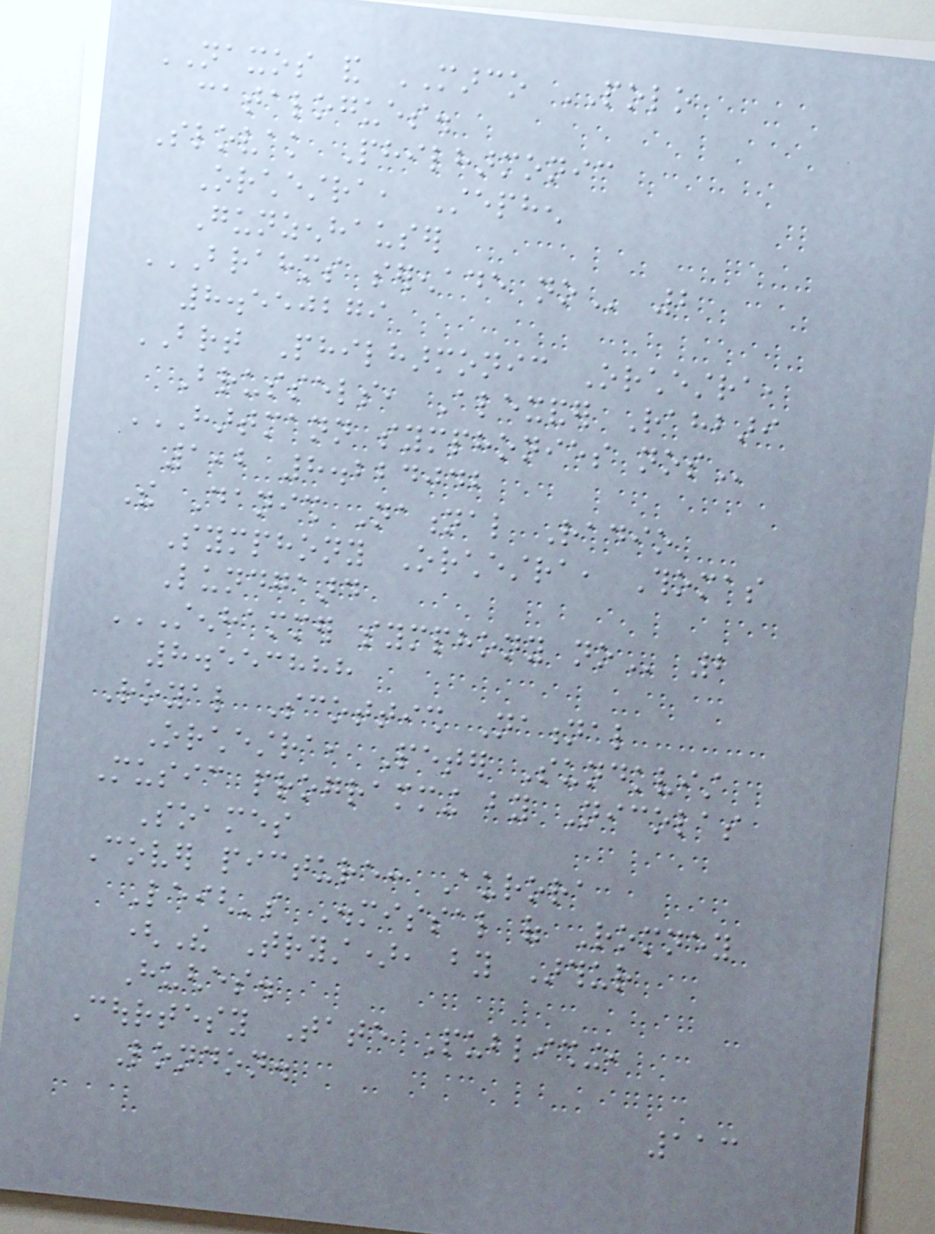NAXOS and MARCO POLO
catalogues.
Slovak Philharmonic
Orchestra, Stephen
Gunzenhauser
BRAHMS SERENADE NO 2
8.550279
BRT Philharmonic Orchestra,
Brussels, Alexander Rahbari
HARTMANN SYMPHONIES NOS
1,2 8.224042
The Danish National Radio
Symphony Orchestra, Thomas
Lundgaard
STENHAMMER SYMPHONY NO 2
8.553888
Royal Scottish National
Orchestra, Peter Sundkvist
Music programming by Nicolas
Soames
Cover picture: Aurora
Leigh's Dismissal of Romney
(The Tryst), by Arthur
Hughes.
Courtesy Tate Publishing,
London.
113
